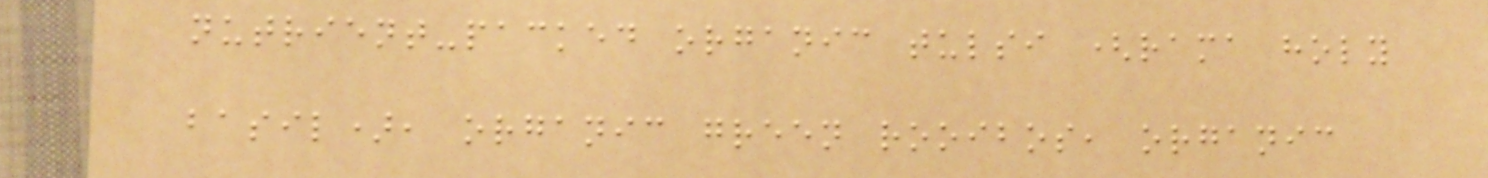nutrient-packed organic tulsi (rama holy
basil), organic green rooibos, organic
